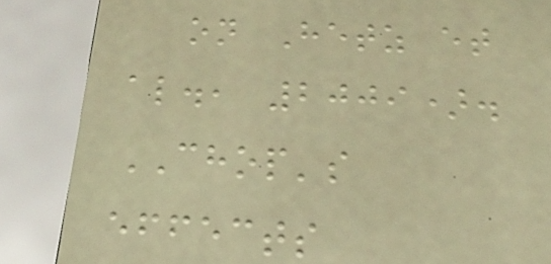on Hetz et
al., 2009).
CHOP's
effects
